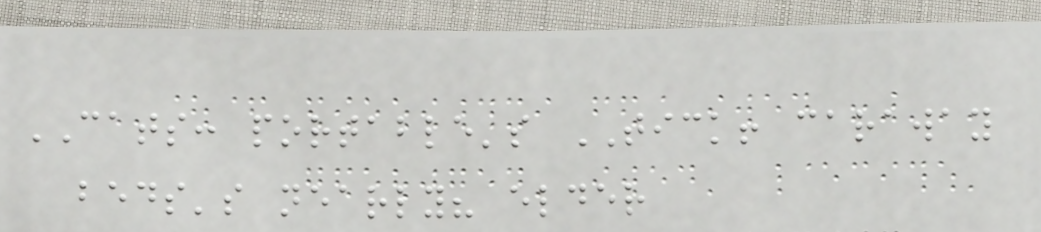CATS: portable's TICK! caraway
beds's nearly? elder
